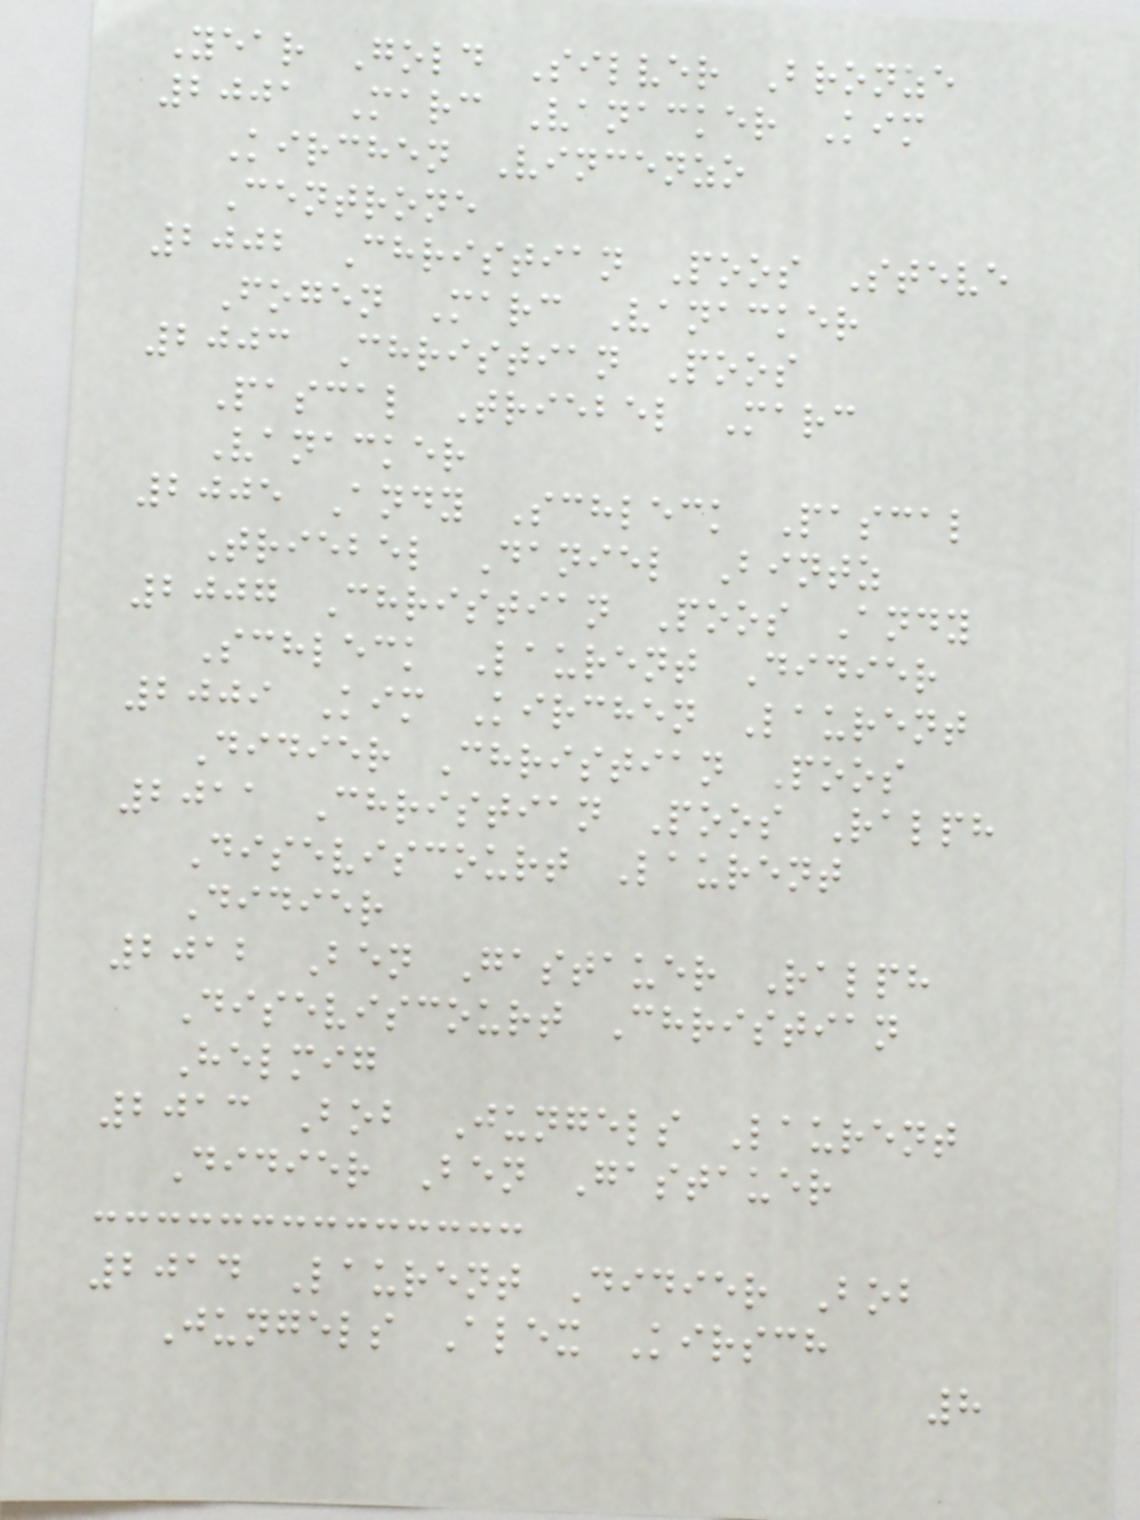Year Gold Silver Bronze
2001 Marc Vanacker Kim
Kirchen Vincenzo
Centrone
2002 Christian Poos Steve
Fogen Marc Vanacker
2003 Christian Poos
Pascal Triebel Marc
Vanacker
2005 Andy Schleck Pascal
Triebel Daniel Bintz
2007 Christian Poos Andy
Schleck Laurent Didier
2009 Kim Kirchen Laurent
Didier Christian Poos
2011 Christian Poos Ralph
Diseviscourt Laurent
Didier
2012 Ben Gastauer Ralph
Diseviscourt Christian
Helmig
2013 Bob Jungels Laurent
Didier Ben Gastauer
2014 Laurent Didier Bob
Jungels Alex Kirsch
8
